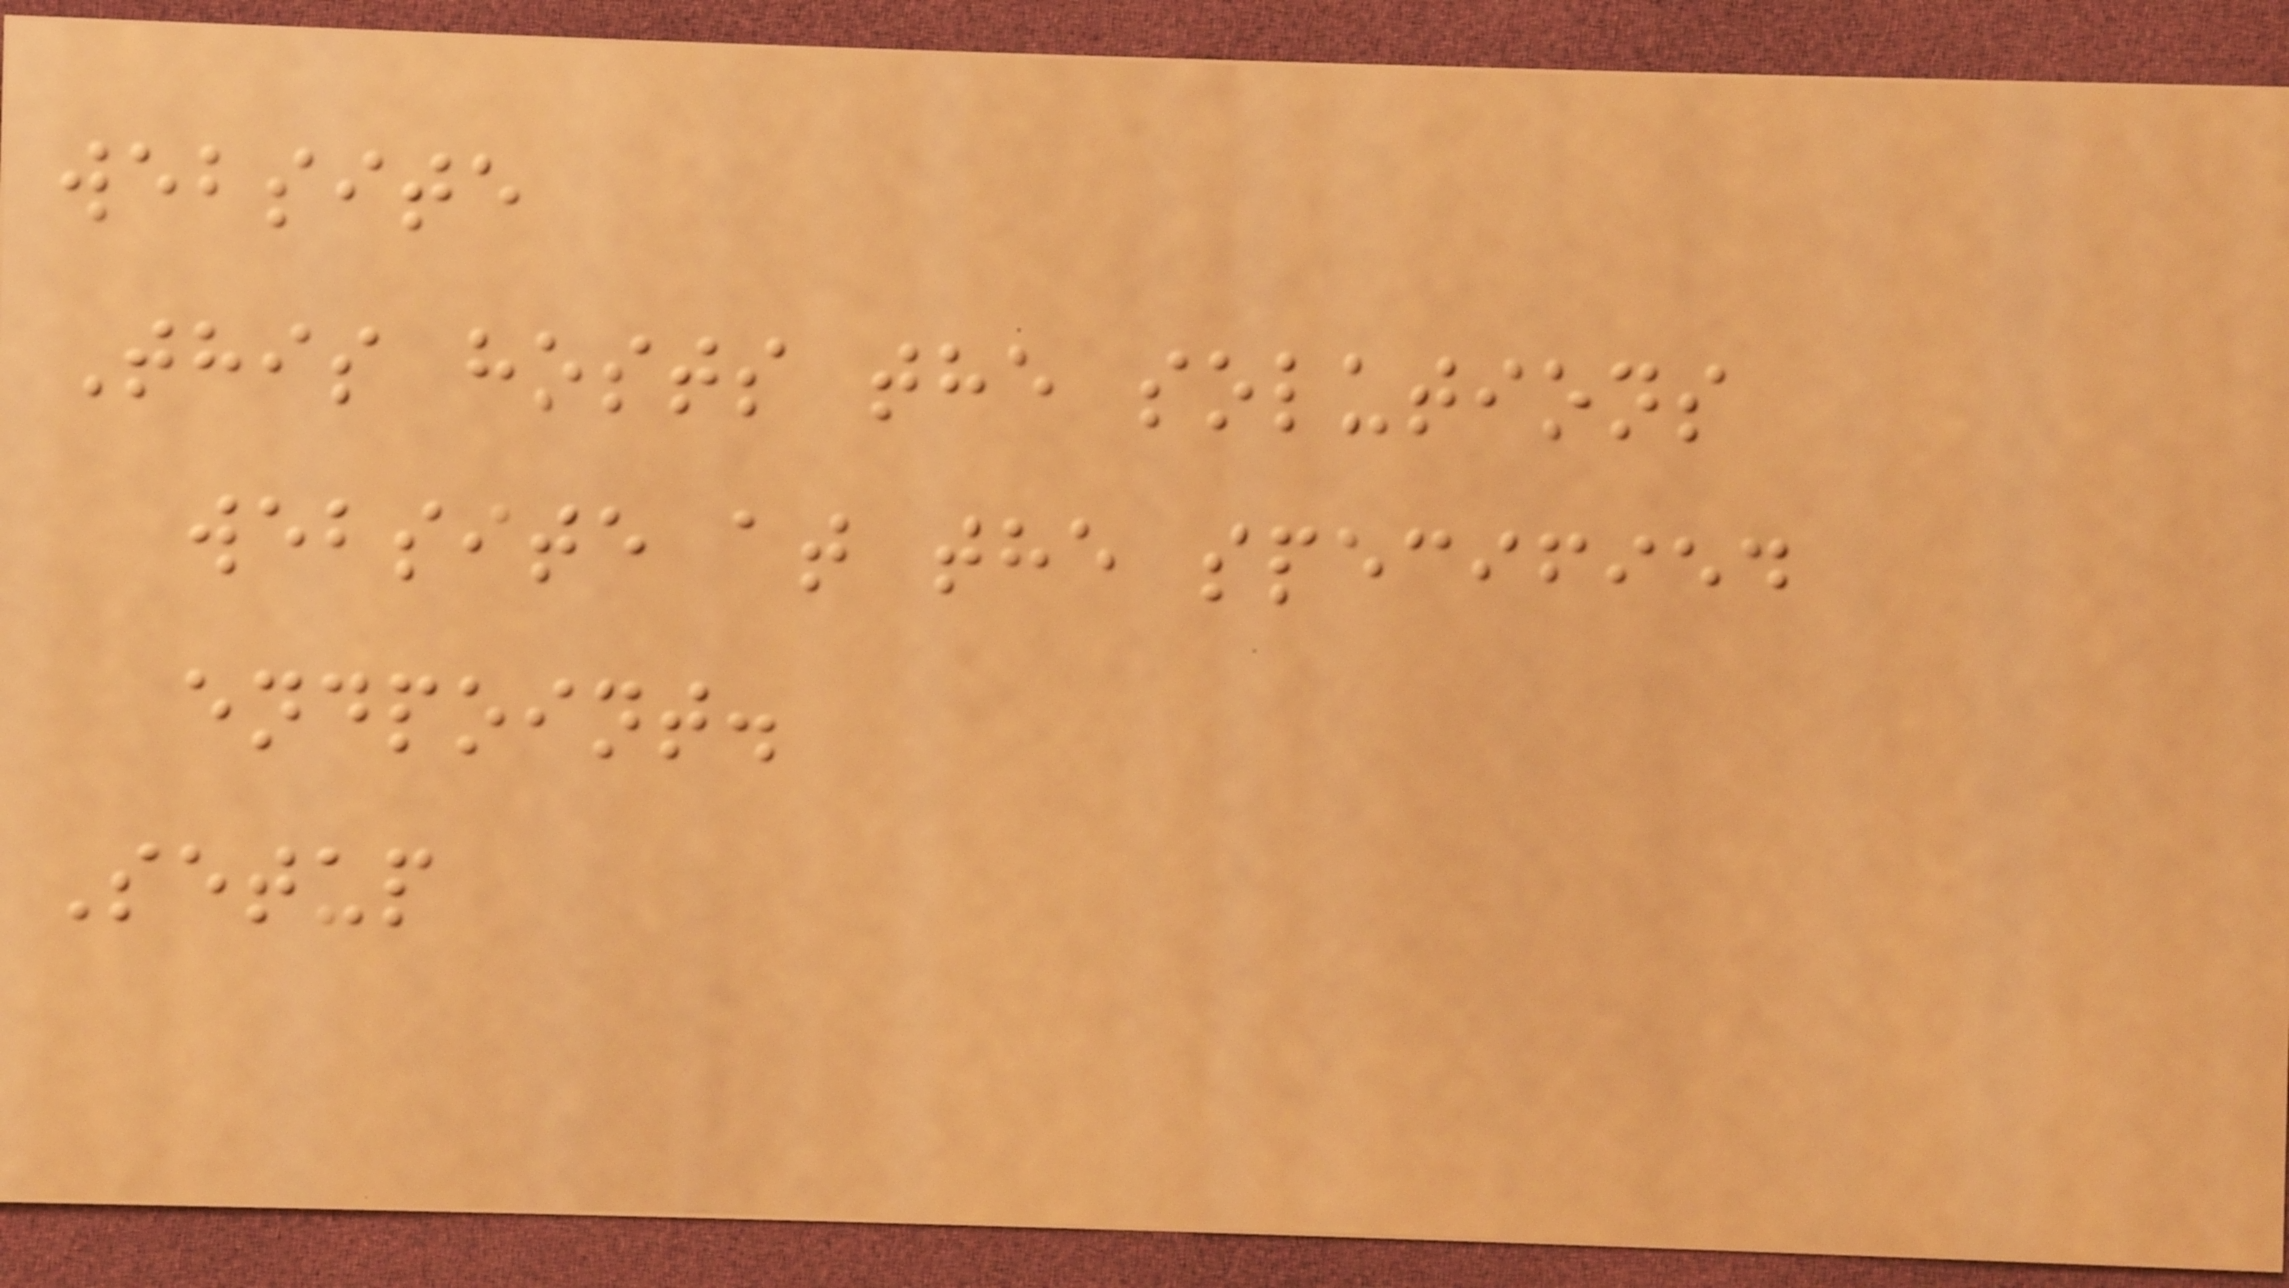website
This hosts the solutions
website at the specified
endpoint.
Setup
